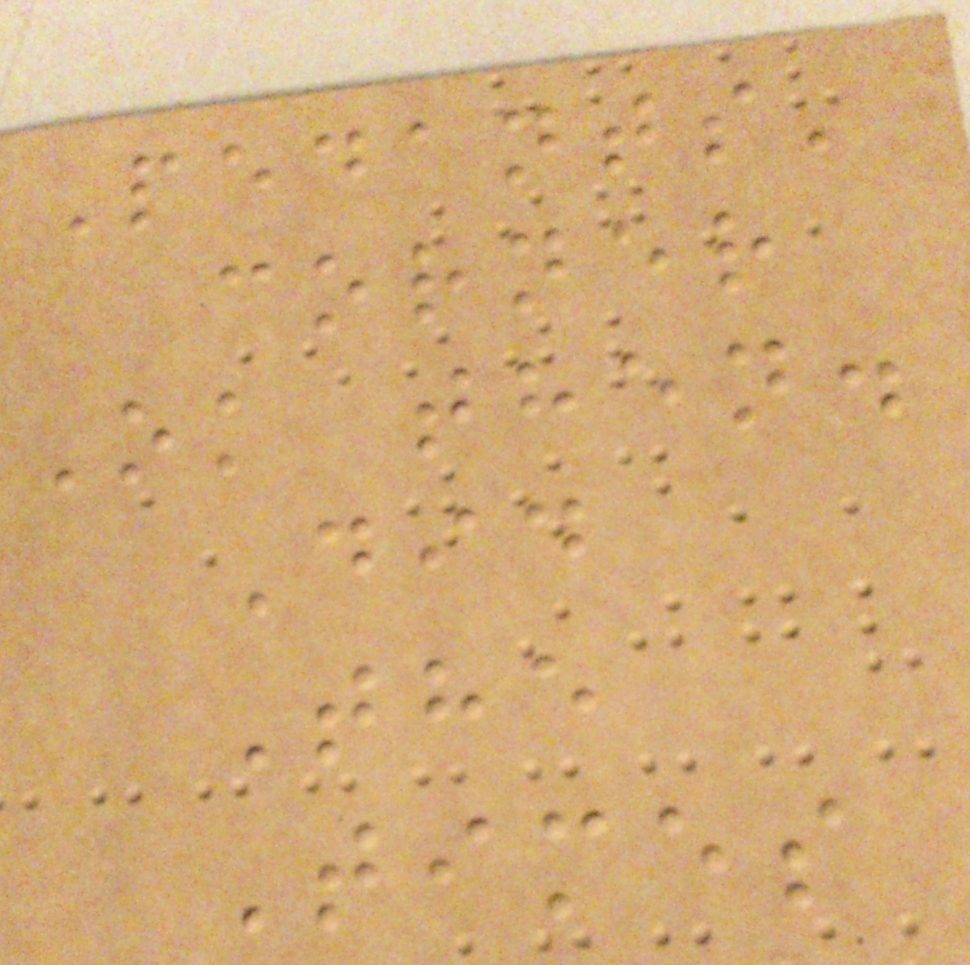Pedants'
corner
Ok then.
Did
The
Times
